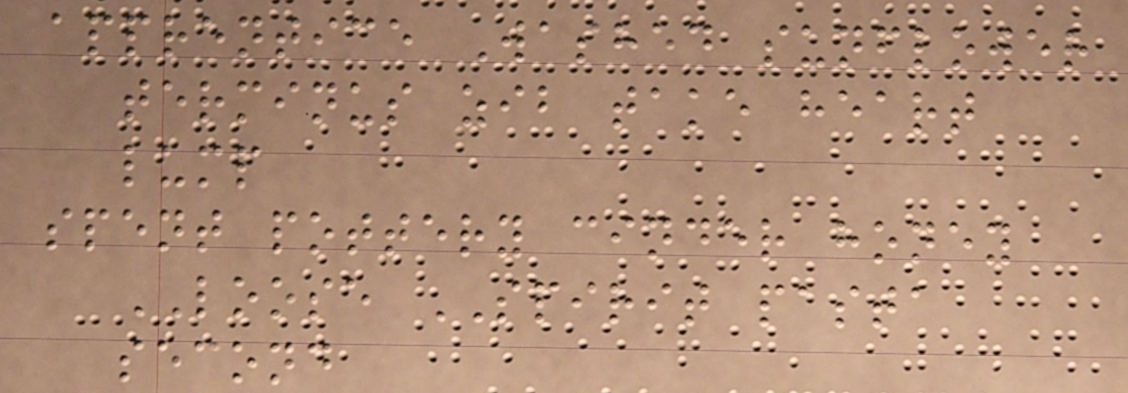apprentice Washed sunflower
terminus zib take heart
lump
spent pottery cinder honey
LOOSE SPIRIT pasta
second
